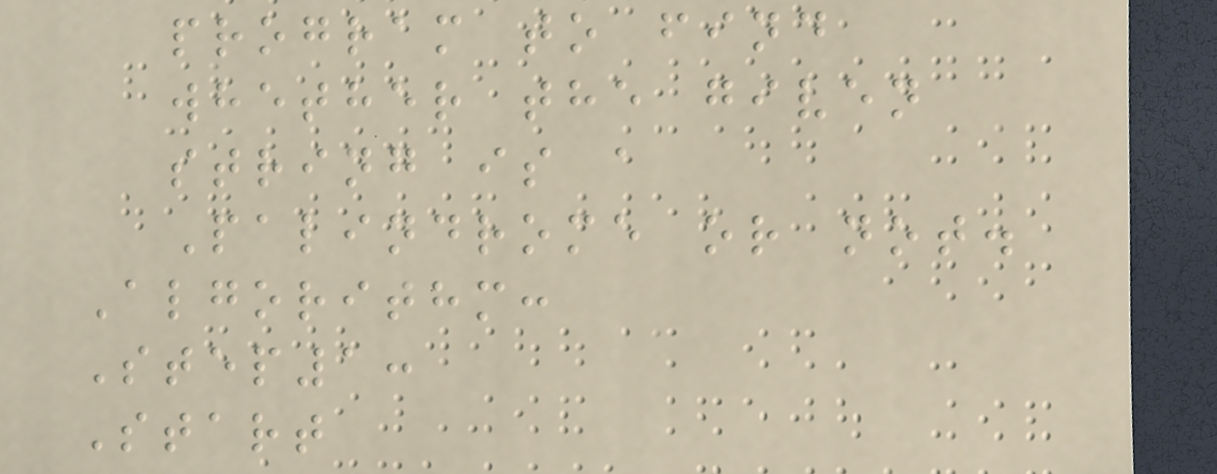program to find
whether the given
string is a
Palindrome or not.
Algorithm:
Step1:
Start
